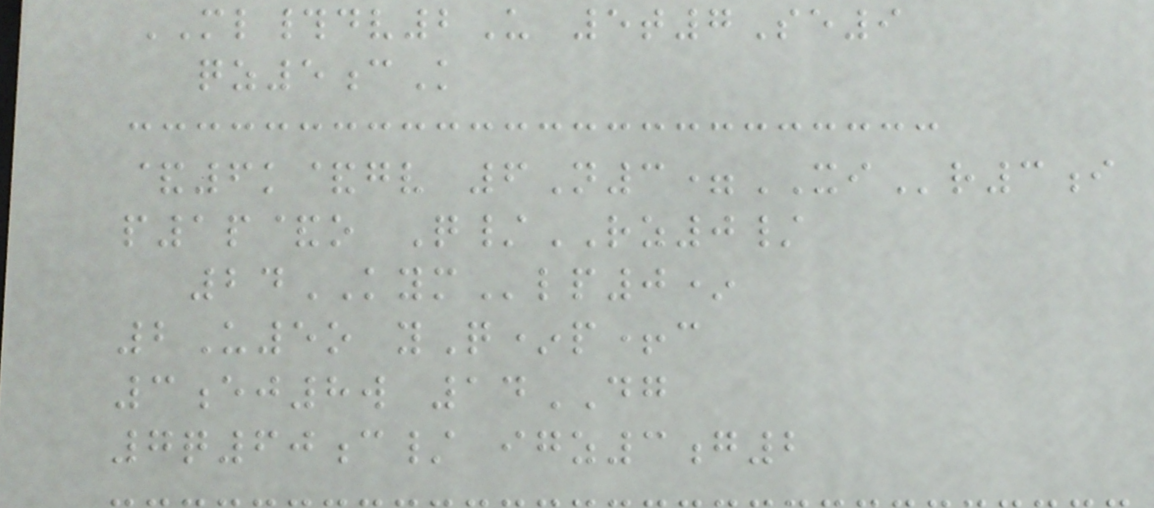ML#dv2U 5t7Se9
qz5cK
&6k&gv 6N3=XIr3i
p1p&o Q/RZ0/
24KYMlp0*
2U5o yQ*p+c
3ej8w 14DG
7q60c/ igz3g2
